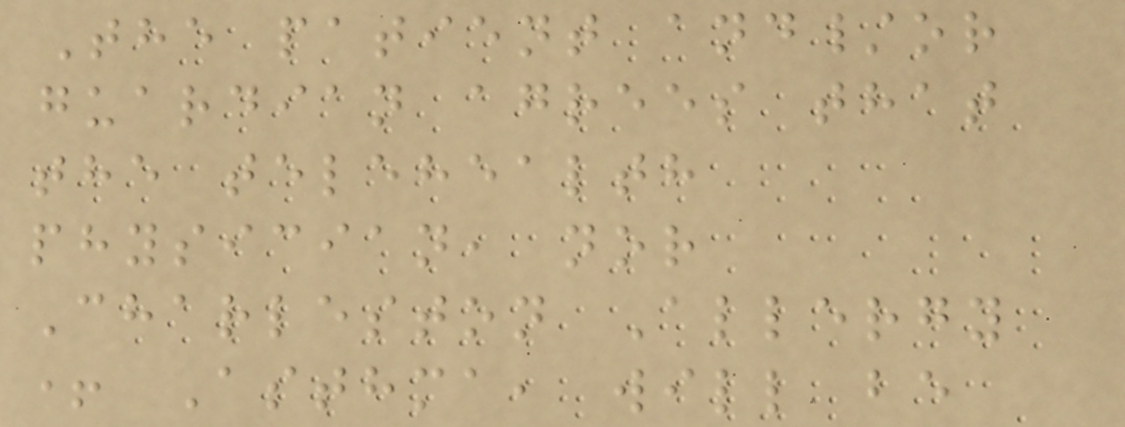The patient and/or
guardian agrees that
the telehealth
physician, nor
Charleston Allergy
+ Asthma, will be
